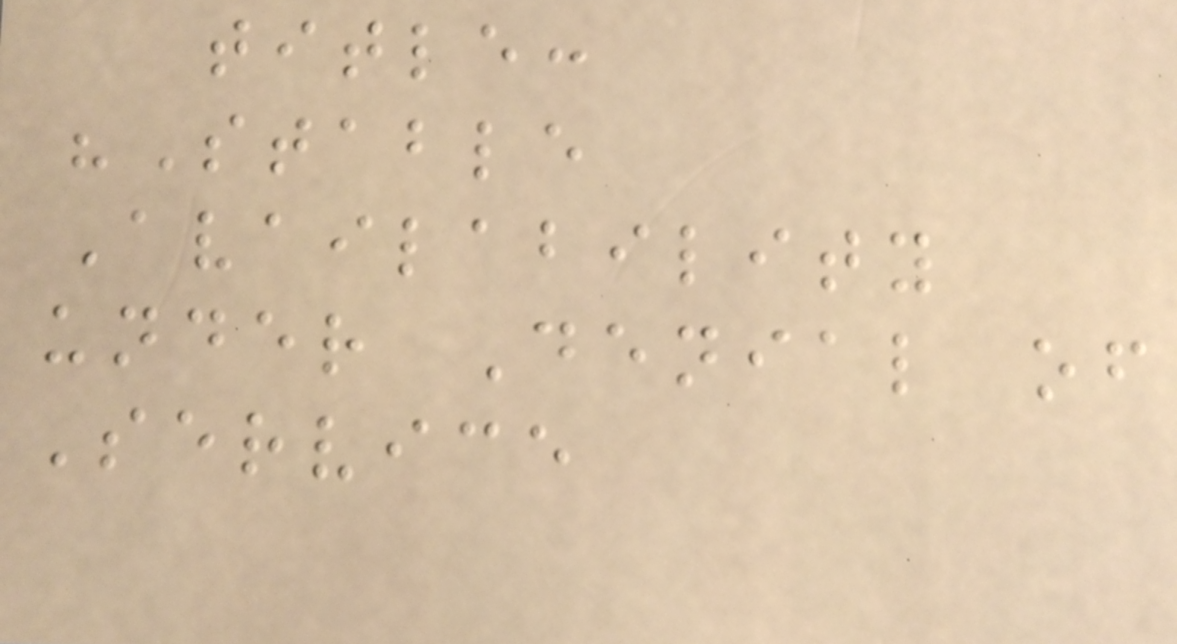title:
"Stable
Availability
under Denial of
Service
